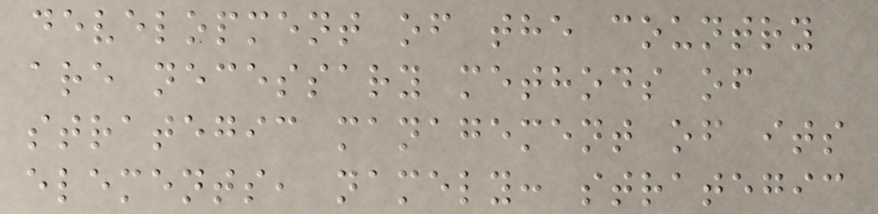development of the country
are necessary methods of
strategic management of its
elements, namely: strategic
